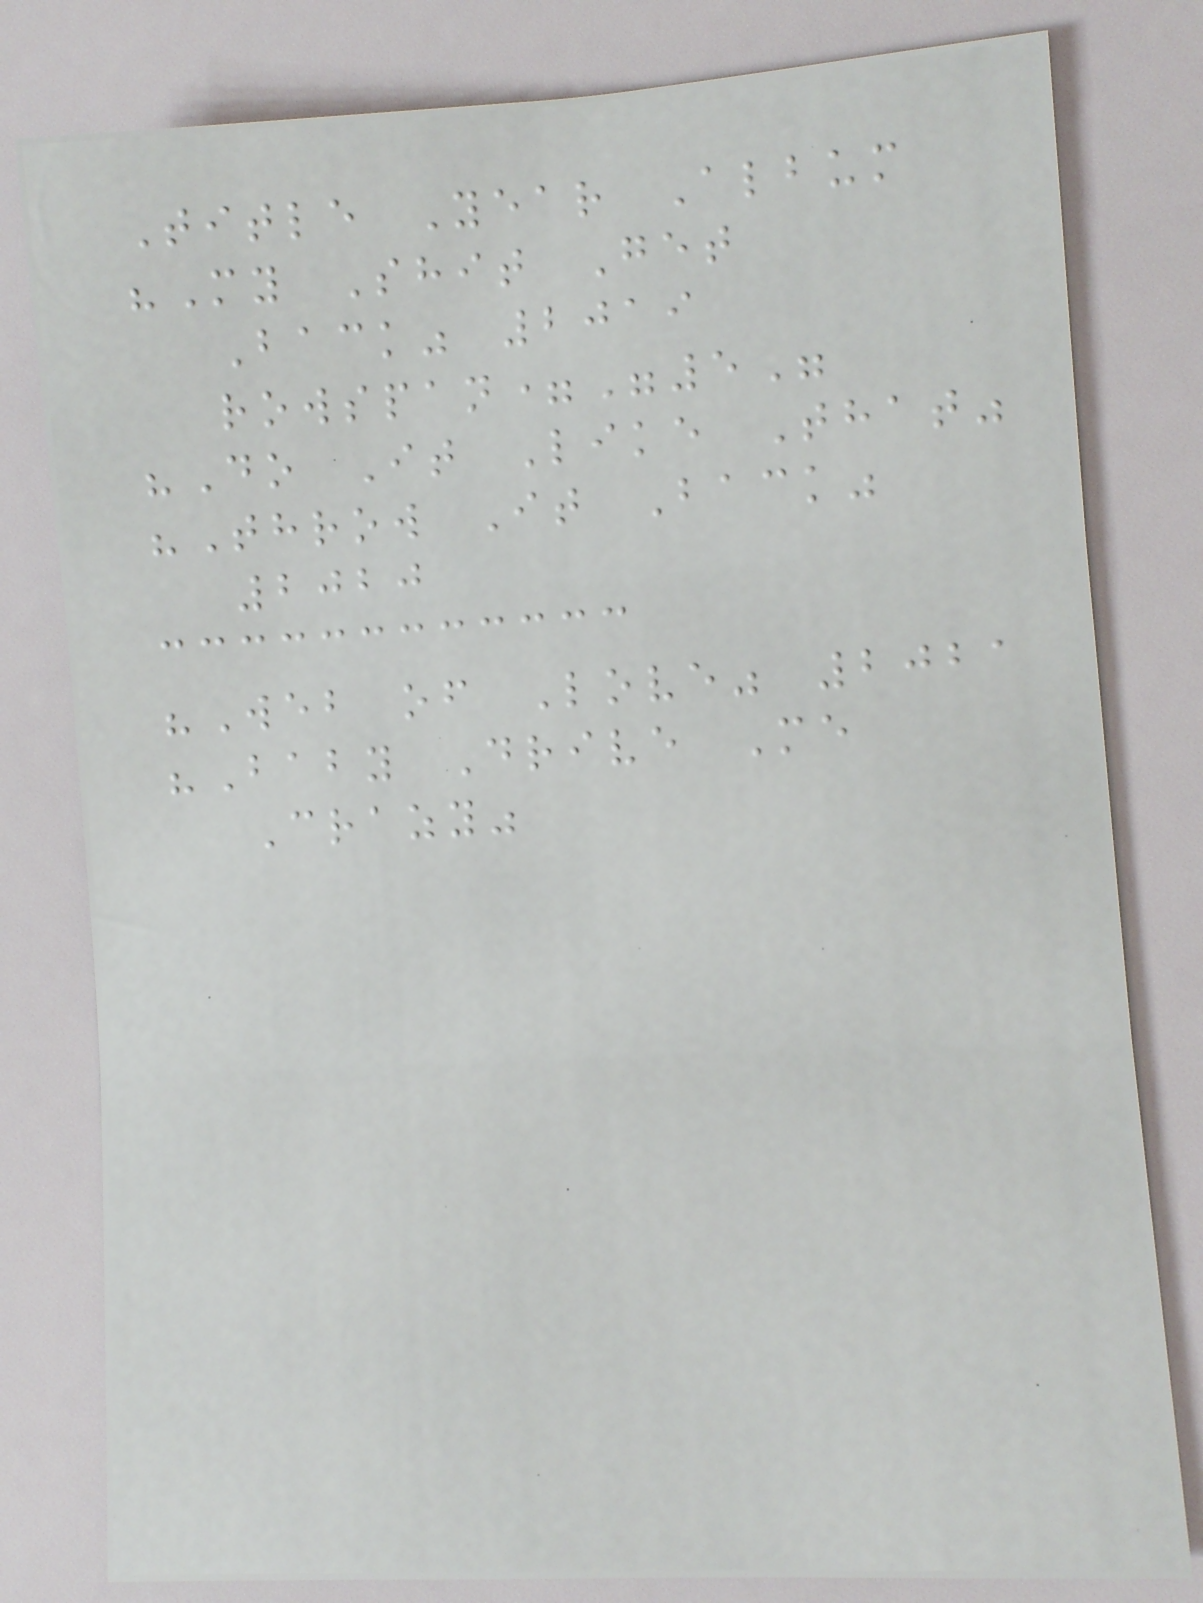Title Year Album
"My Shit Get
Back" 2019
rowspan="5"
"Do It Like That"
"Throw It Back"
2020
"Web of Love" 2021
"Baby Drive Me
Crazy"
